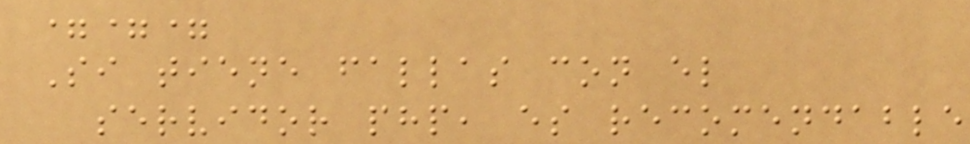===
Si tiene fallas con el
servidor php, es recomendable
